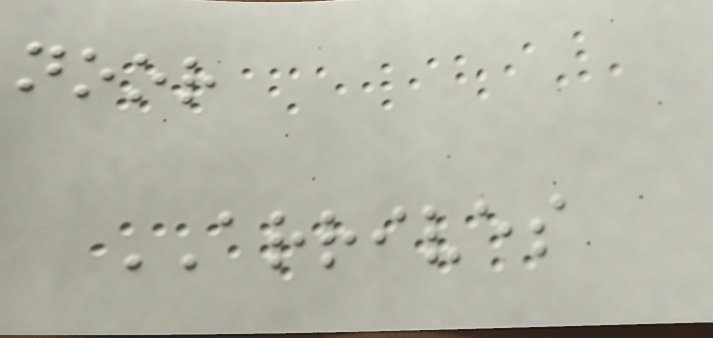noor
ARRIVES
